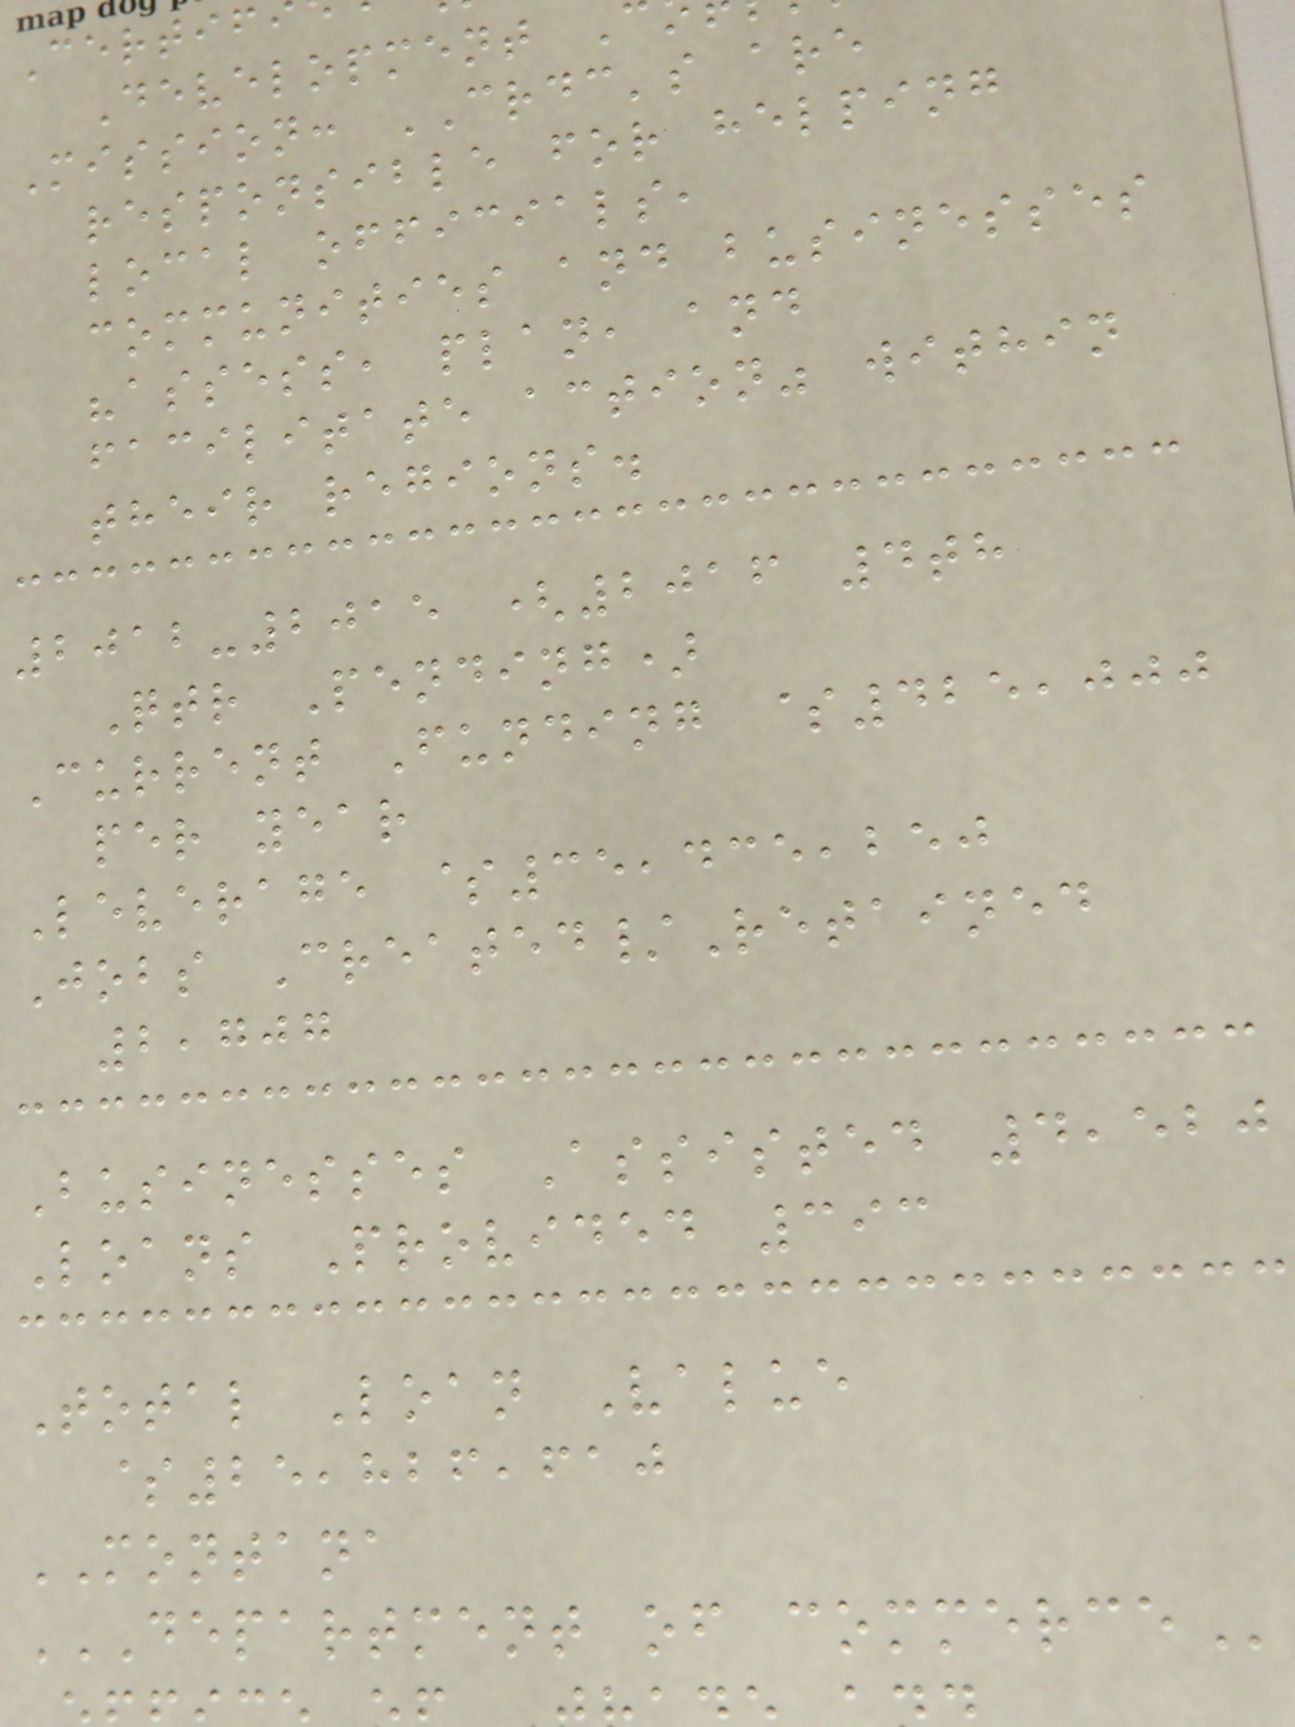Certif
Development
Mission: CRDC's are
responsible for helping
local officials,
communities and businesses
"assess, plan, and
facilitate action" within
their regions.
2012-2015 (2016 4th
Qtr Pending)
Current Funding $425,000
per year
Leverage $35,435,250
Jobs Created/Retained
2,707
Businesses Assisted 4,520
Loans Provided 393
Total Loan Value
$25,826,610
MONTANA
DEPARTMENT OF COMMERCE
